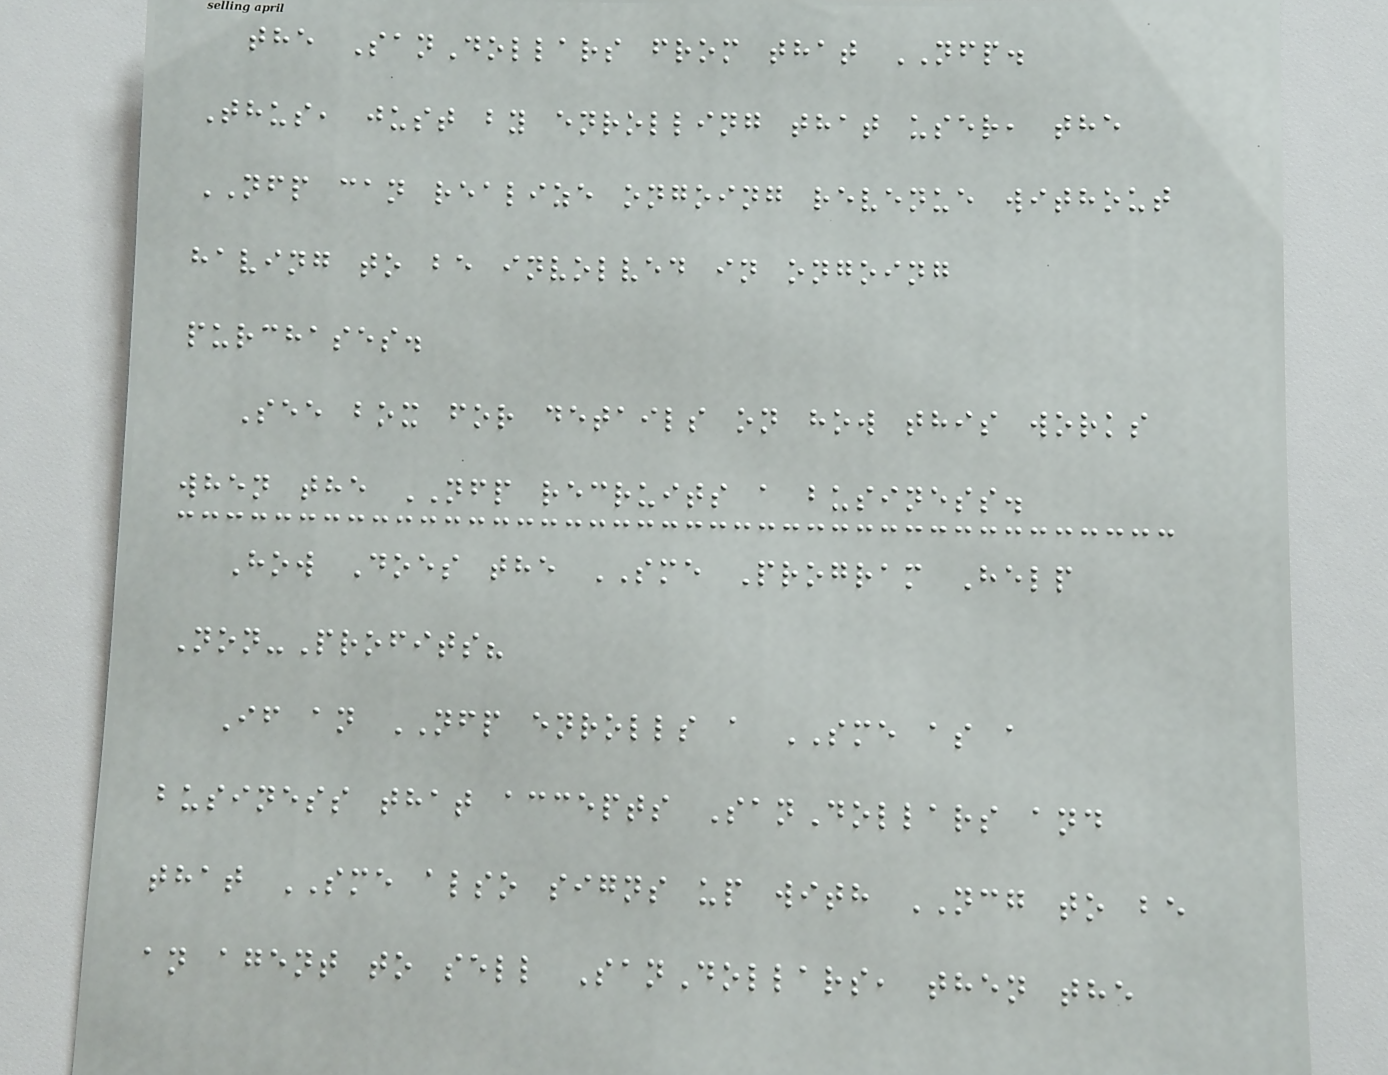the SanDollars from that NFP.
Thus, just by enrolling that user, the
NFP can realize ongoing revenue without
having to be involved in ongoing
purchases.
See box for details on how this works
when the NFP recruits a business.
How Does the SME Program Help
Non-Profits?
If an NFP enrolls a SME as a
business that accepts SanDollars and
that SME also signs up with NCG to be
an agent to sell SanDollars, then the
